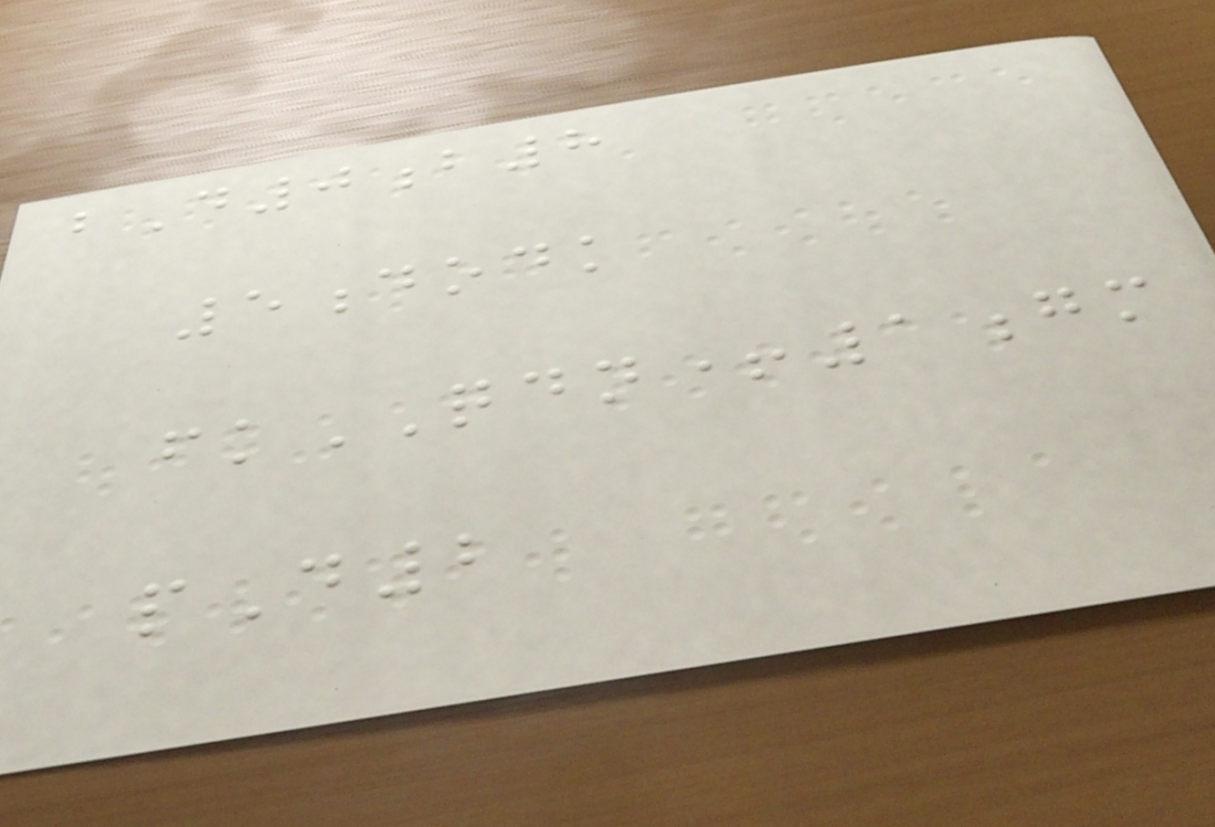bD0b8
5dodk
fkQDN+1gm
pD2
